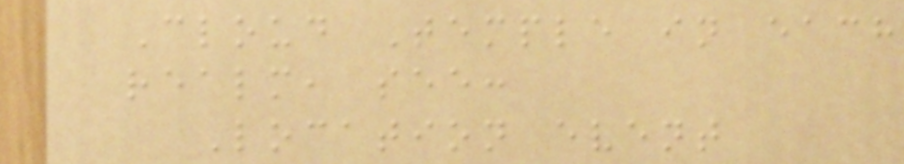Cloud Temple in each
realm, see:
Location event
